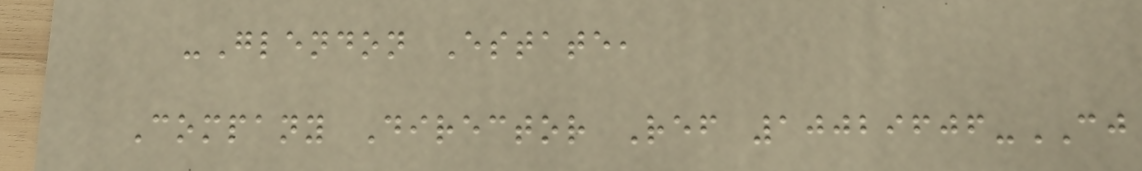-Glendon Estate,
Company Director Ref 10029606-CJ
